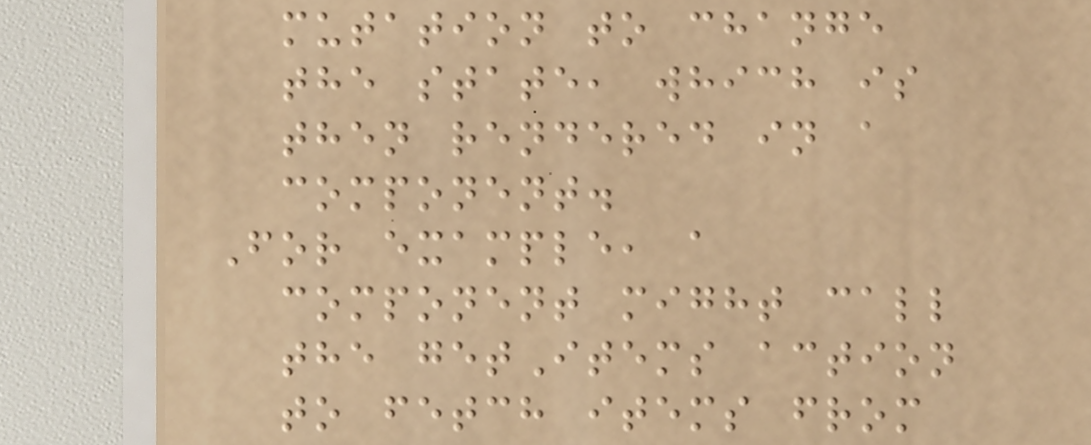mutation to change
the state, which is
then rendered in a
component.
For example, a
component might call
the getItems action
to fetch items from
